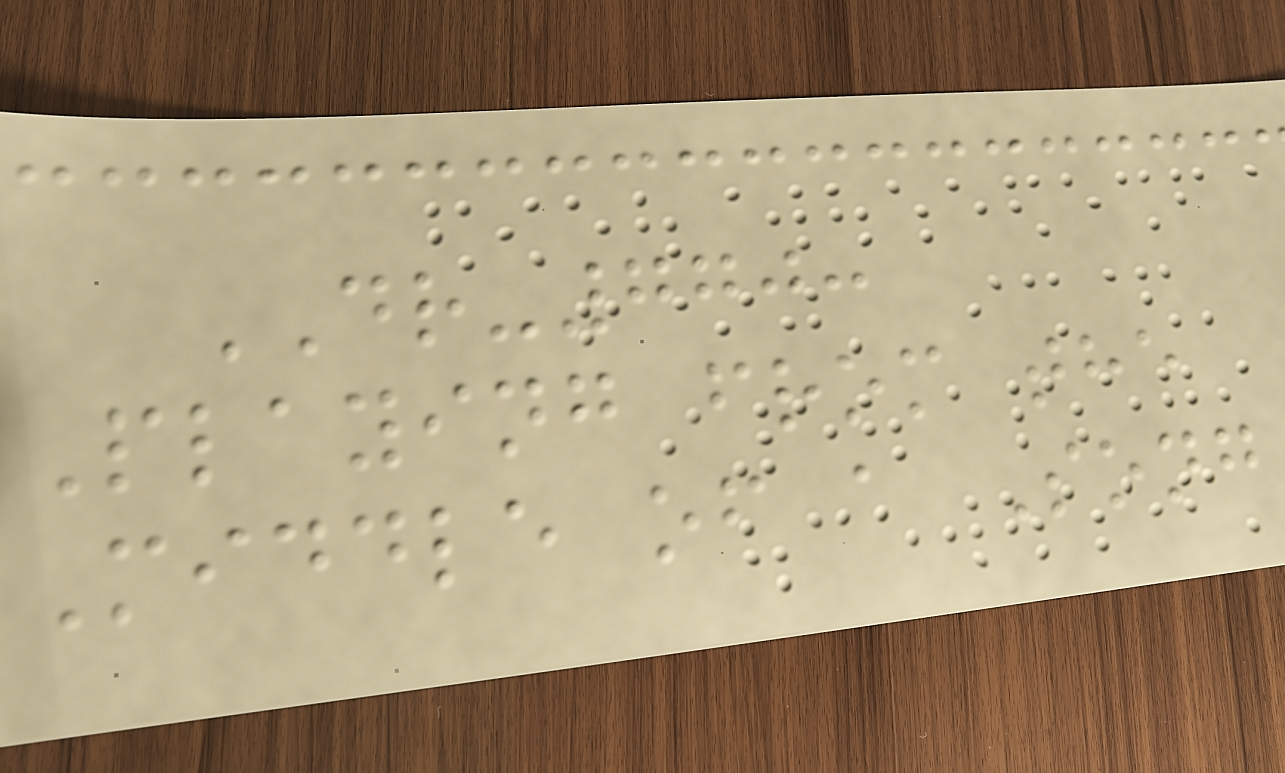DR-770:
Playing from the
Middle of a Song
